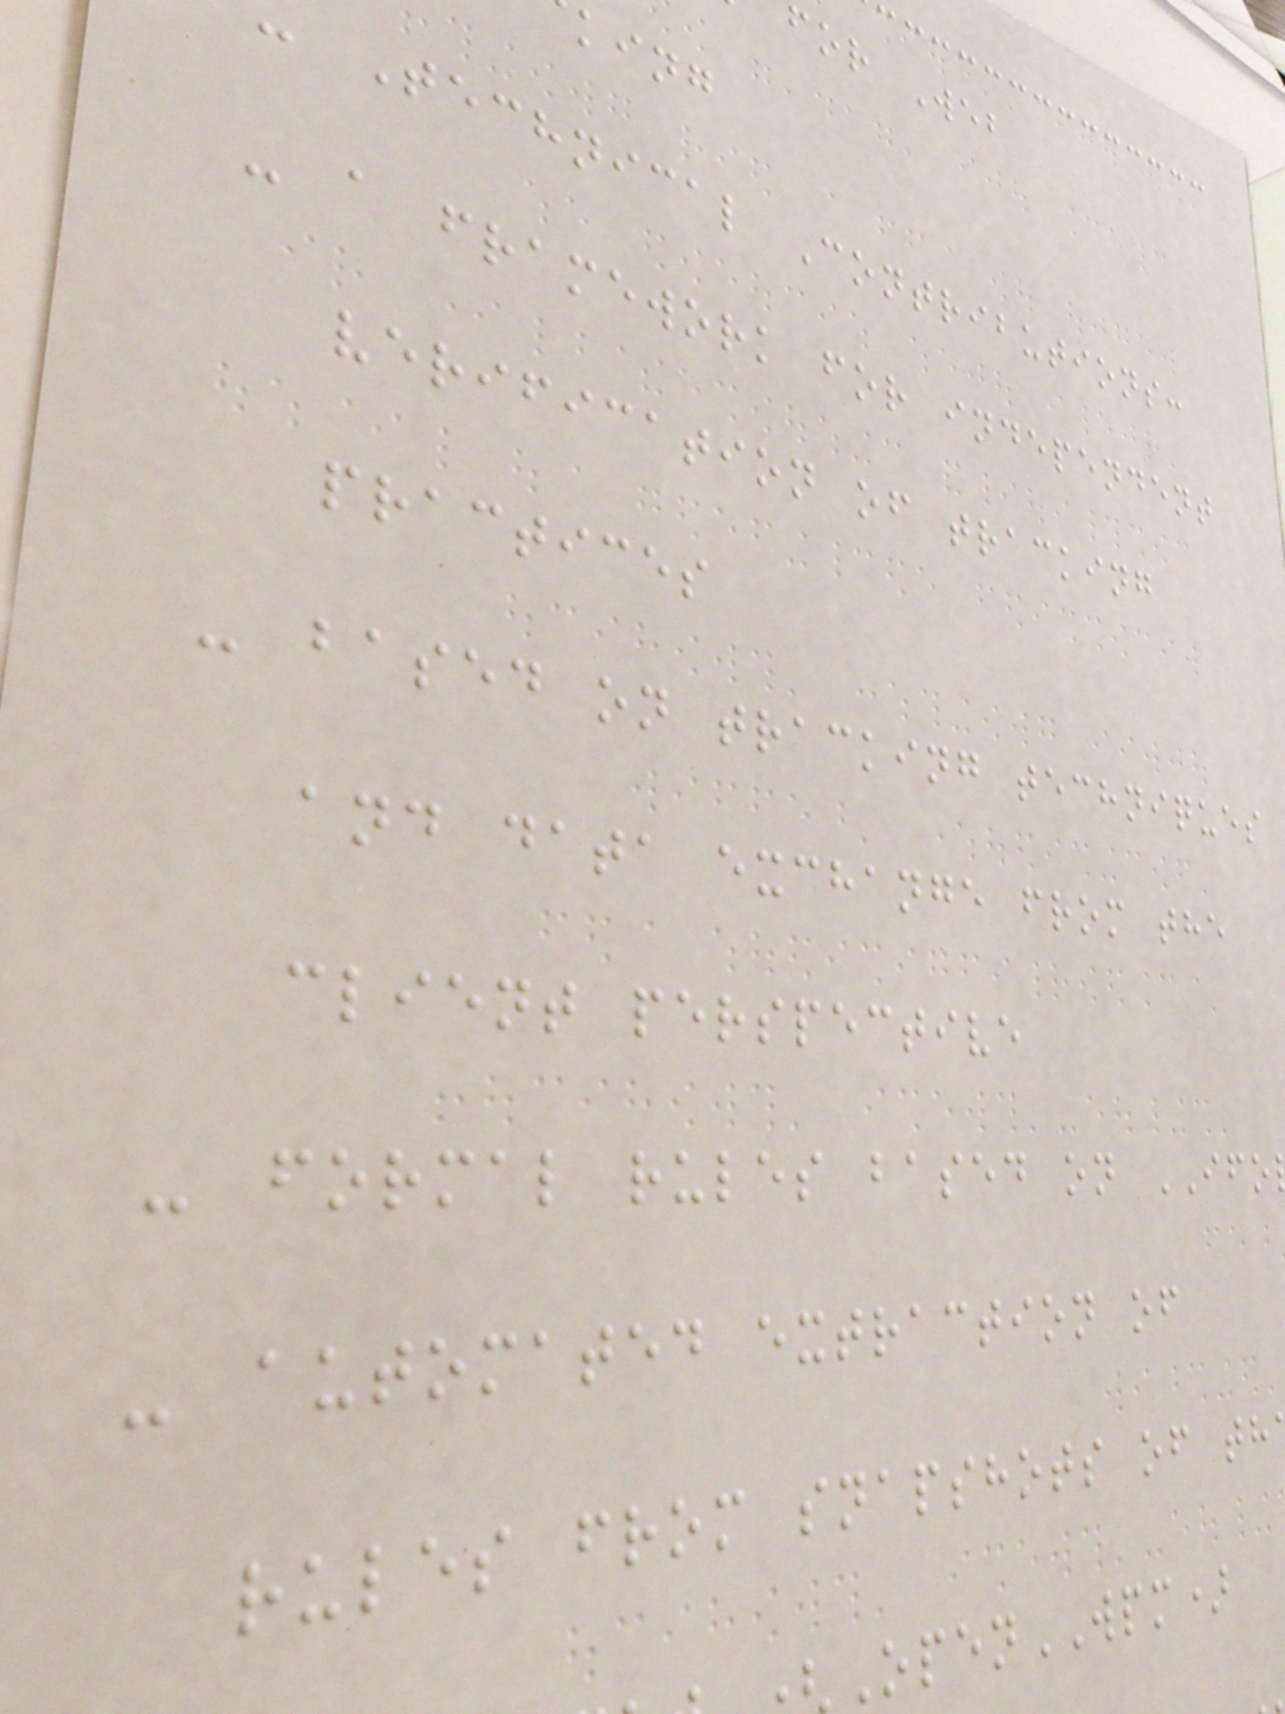for Web
king
Technical Contributions:
- a framework for independent
verification of tracking
practices
- based on tracking techniques
and data exchange from the
client perspective
- formal rules based on IFO
- automated extraction of
rules from snapshots of th
OpenWPM)
